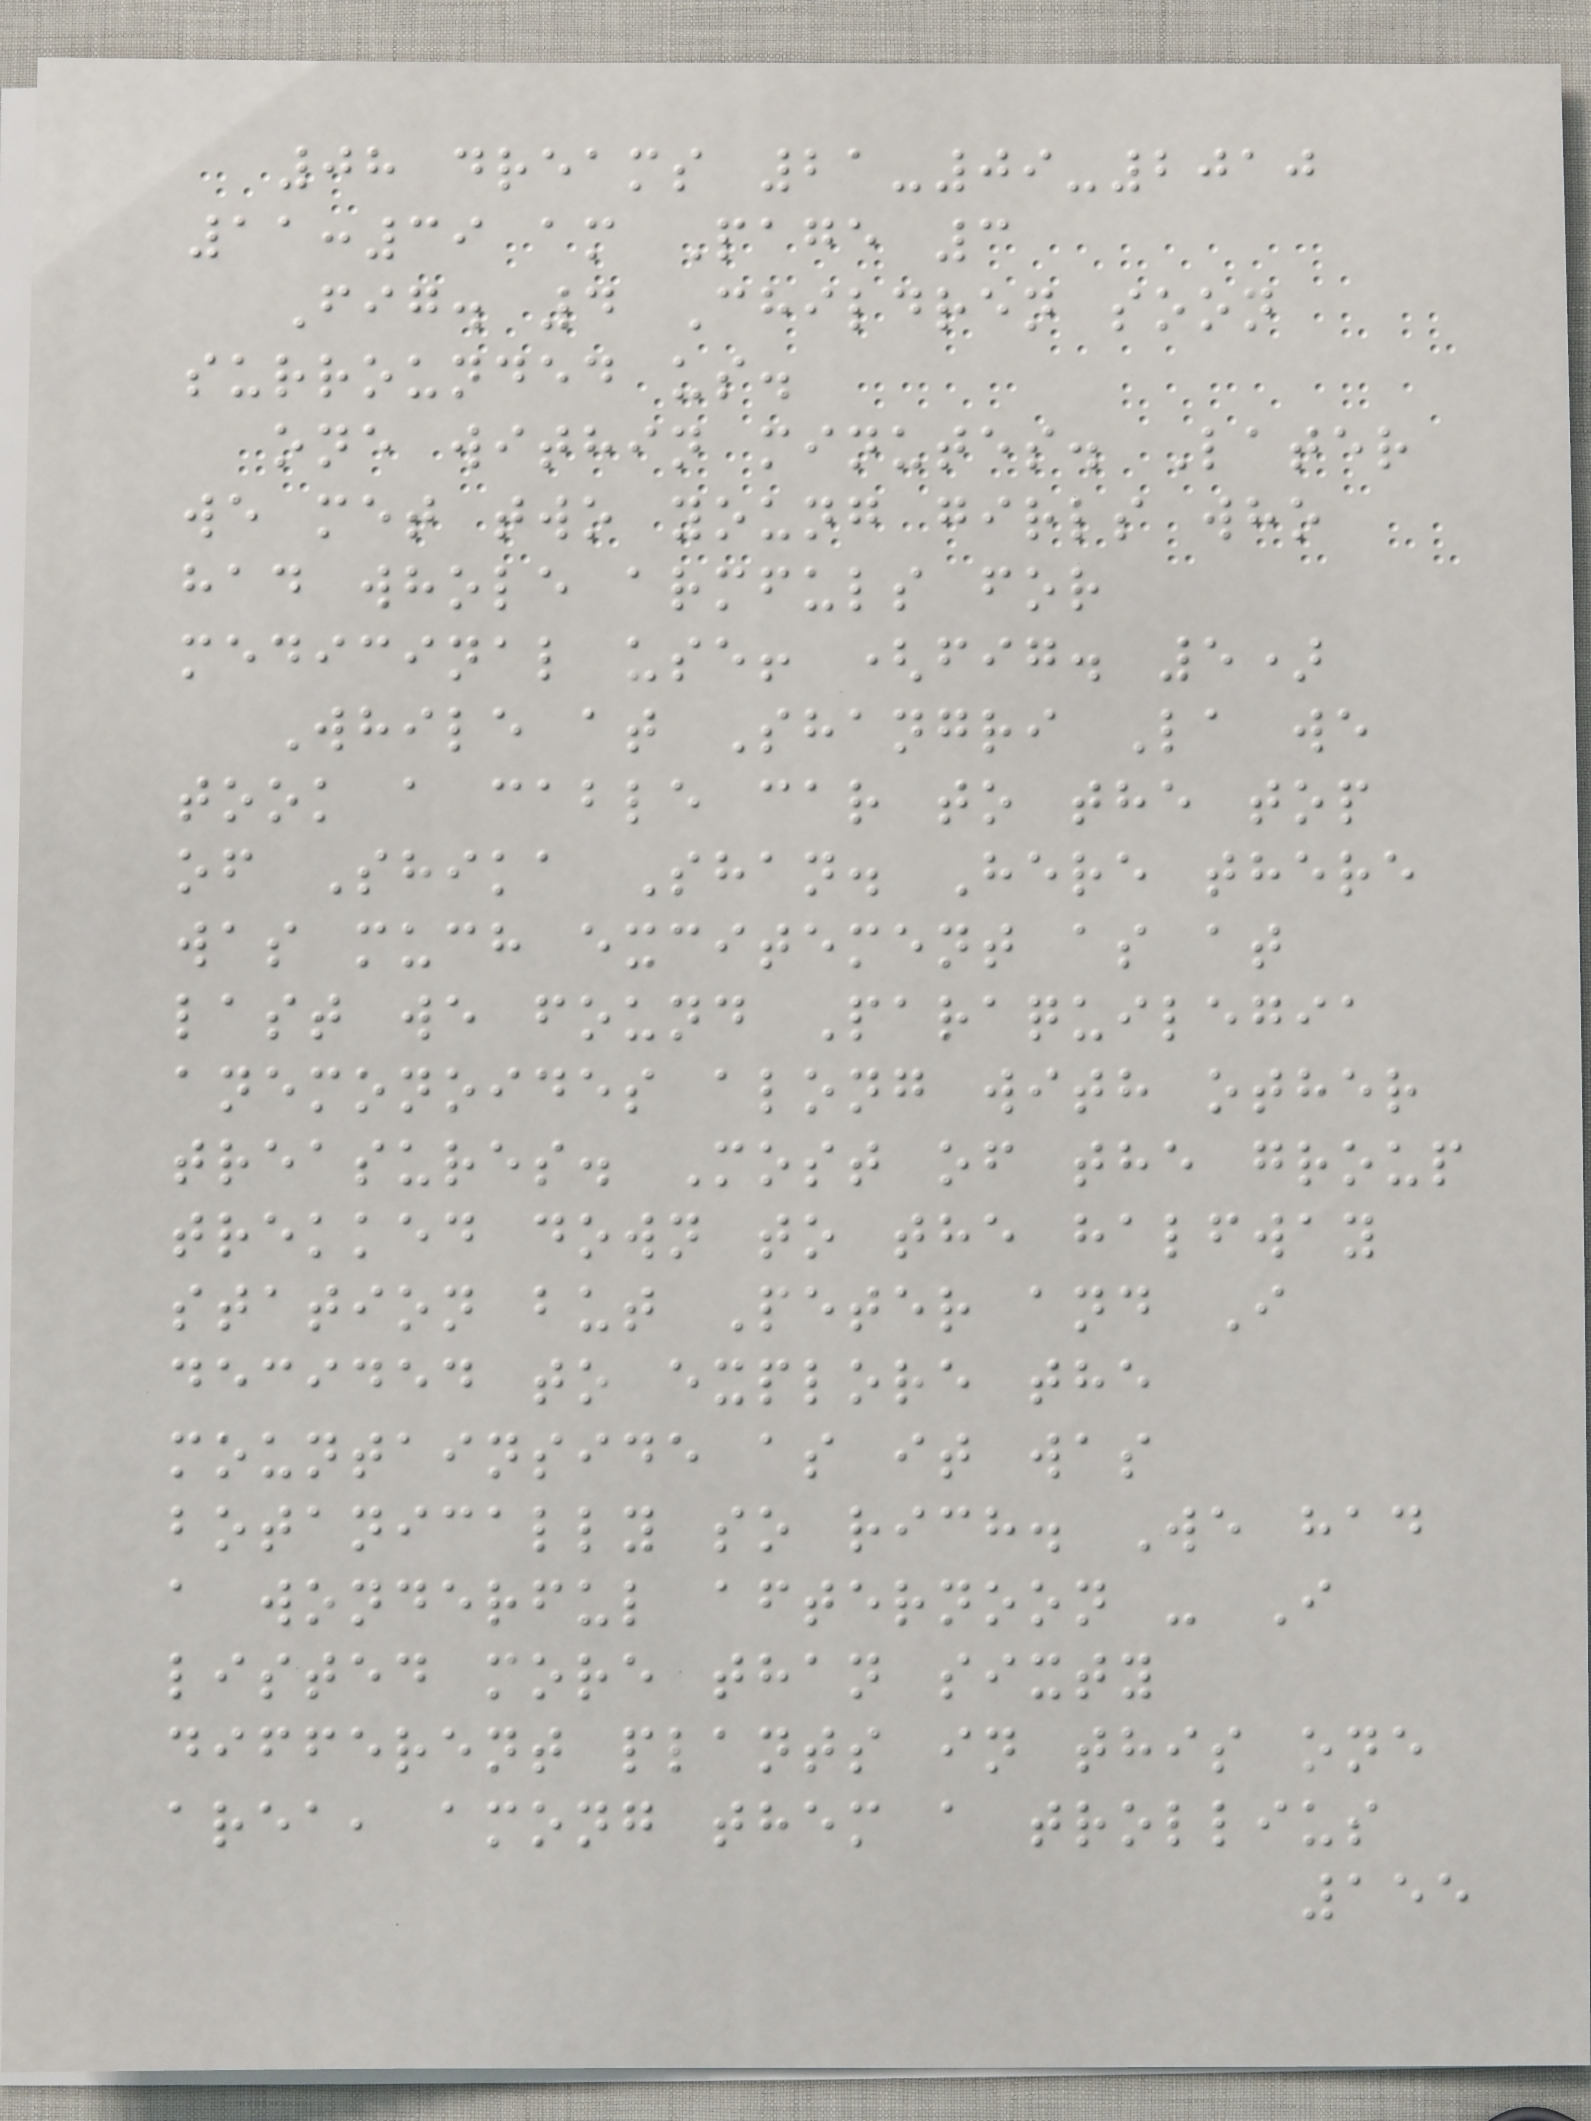08 dreams 21-09-2010
11:39 am Page 3
Fig. 4 Children soon
surrounded us.
one within minutes. Later
we met two young girls who
had whole armfuls for
medicinal use! (fig. 5)
While at Shangri La we
took a cable car to the top
of Shika Shan. Here there
was much excitement as at
last we found Paraquilegia
anemonoides along with other
treasures. Most of the group
trekked down to the halfway
station but Peter and I
decided to explore the
mountainside as it was
botanically so rich. We had
a wonderful afternoon - I
listed more than sixty
different plants in this one
area, among them a trollius
155
